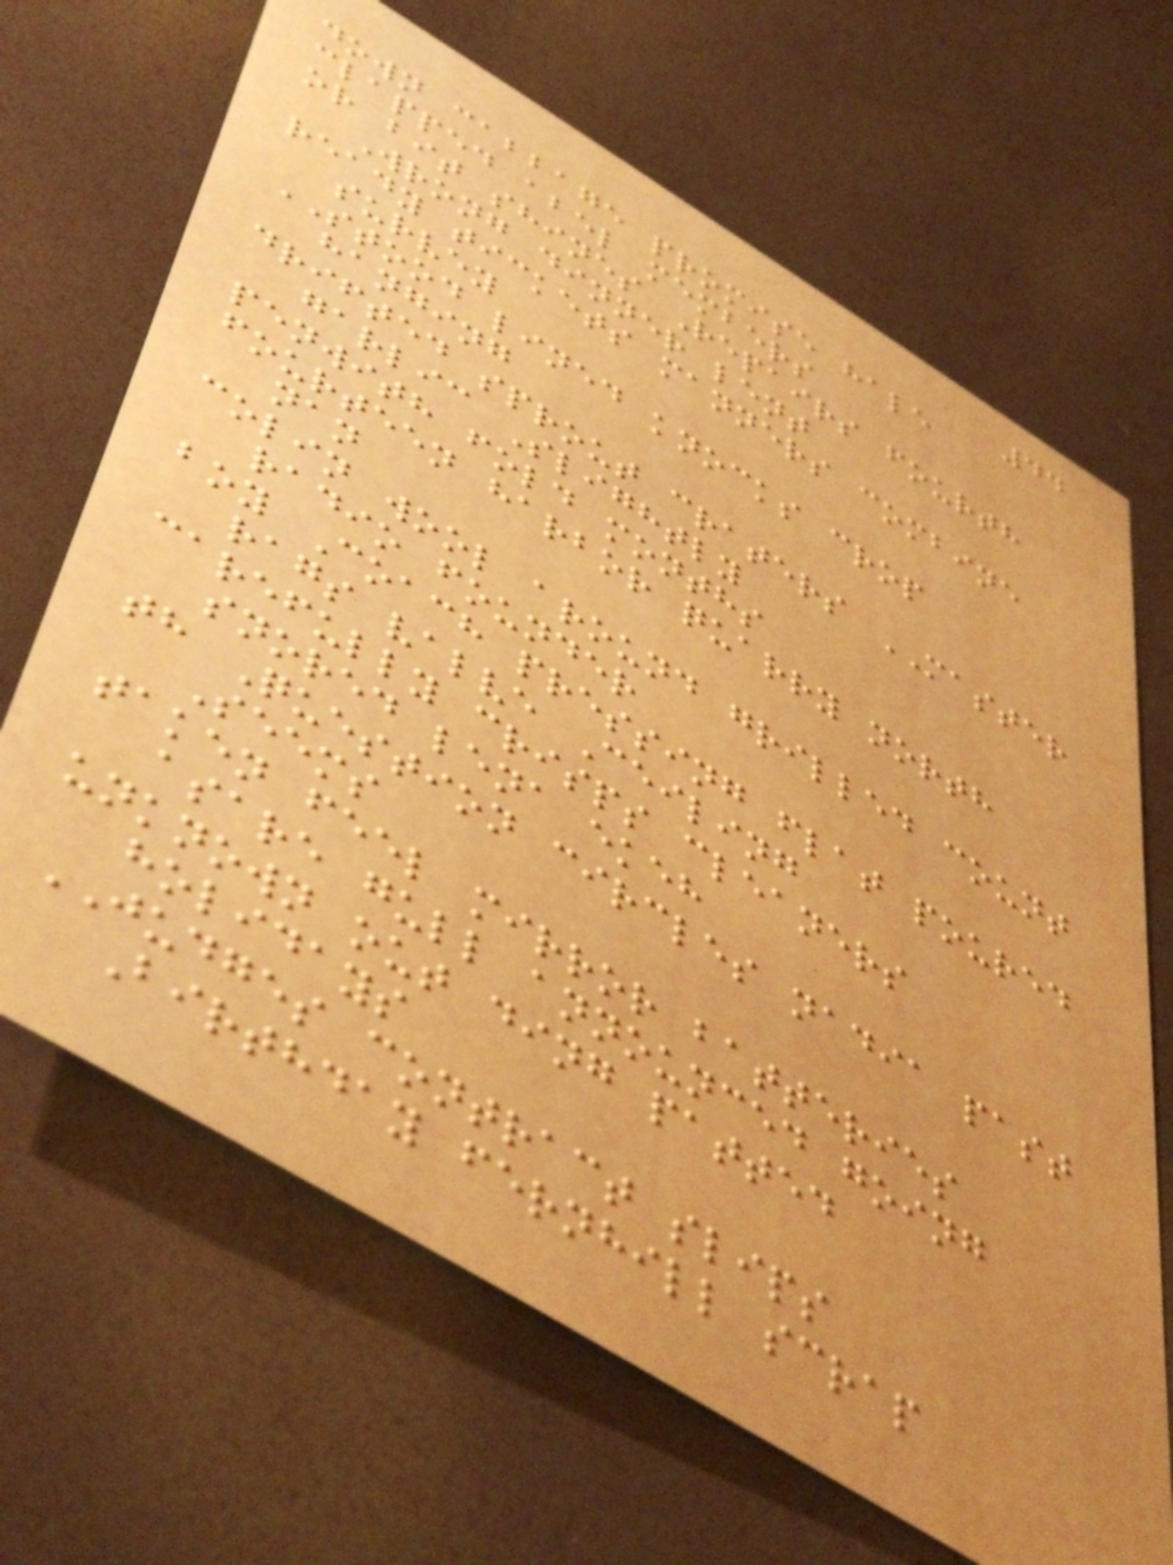44
down cabbage promise hale
clapped abel members
or bit shines Repairs fourth
Wrong dinner lent
ready tickets manners combine
survey
STOOD lined knocks crop
hanging
drifted sprout craters MASTER
garlic Slightly
penwith fold months
fourteen harbor quarry north
nan
colin wool around grilled count
radio founder
boy Coach pressing flat poured
rags valve Ceiling
carefully crisps cleaners
snored lena ekeh
th Question circles nadia past
Seems
taken feel mirror batteries
asare gull announced going
unknown out ding patted
holidays
JUDGES contract slips
Birthday fernhill scrap
